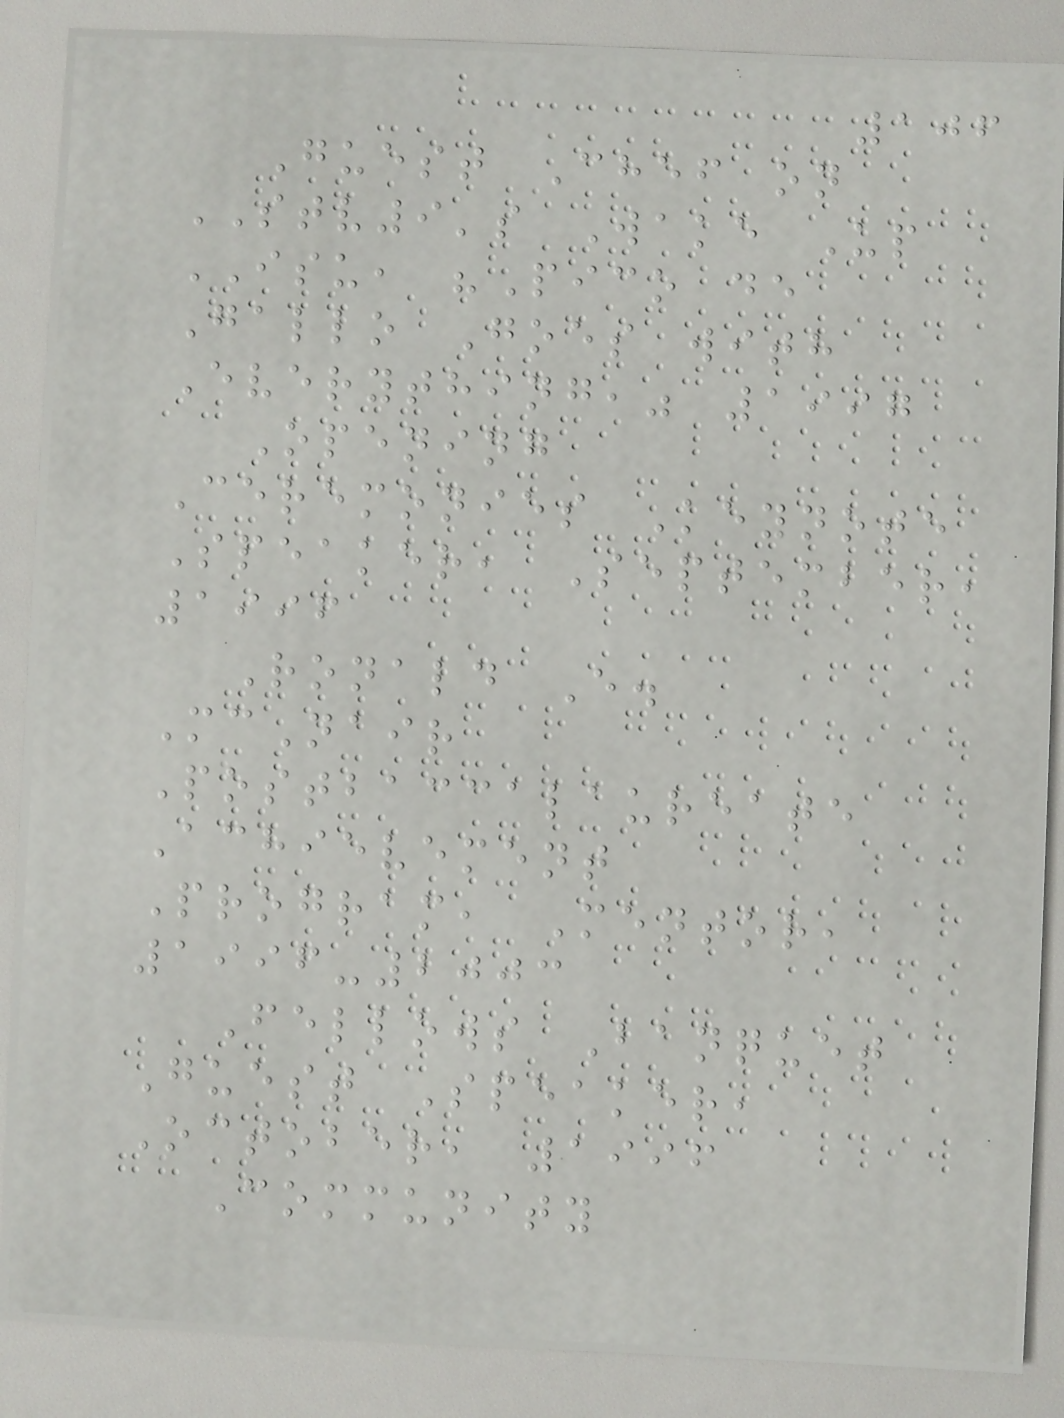106
Guest Chef on
STV9's Wake Up
ISU, "Pico de
Gallo Goes with
Everything," 1997
Opening
Ceremonies Keynote
Speaker, September,
1996
Ronald E.
McNair
Postbaccalaureate
Achievement
Program, Mentor,
1996-2003
Fellows Banquet
Guest Speaker,
October, 1996
Community
